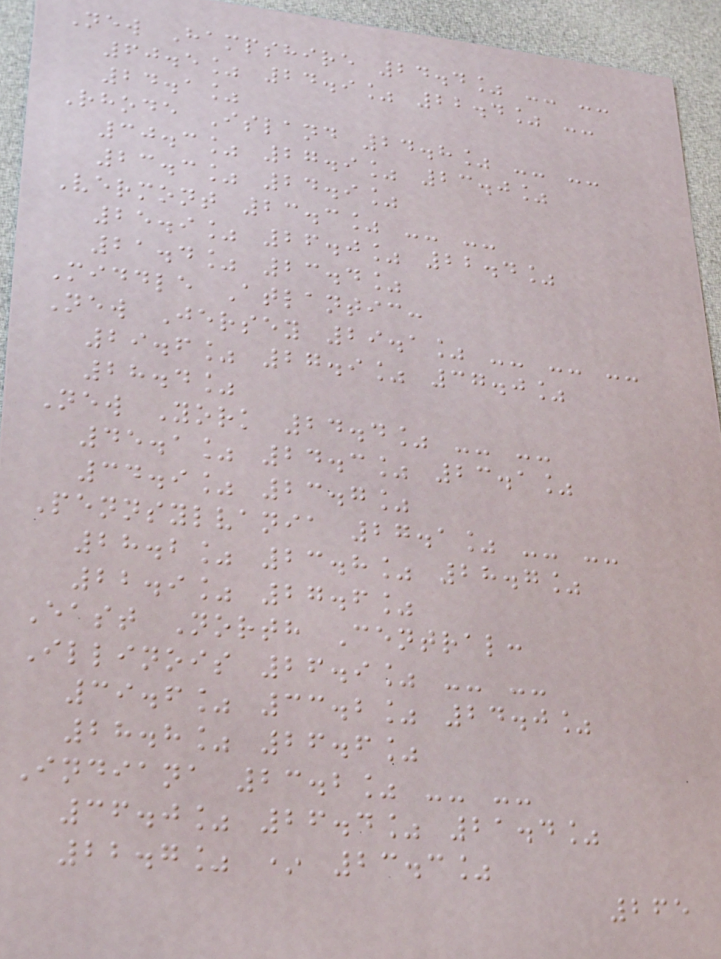New Hampshire 24.4% -- --
60.5% 24.9% 22.4% --
24.1%
Rhode Island 24.8% -- --
30.3% 27.9% 23.0%
23.3% 24.9%
Vermont 23.3% -- --
25.9% 26.0% 22.4%
21.4% 23.4%
Middle Atlantic:
New Jersey 29.1% -- -- --
29.6% 27.9% 37.0%
28.4%
New York 24.4% -- --
45.1% 24.3% 23.1%
34.9% 23.7%
Pennsylvania 27.1% -- --
28.2% 23.8% 28.7%
22.9% 27.6%
East North Central:
Illinois 26.9% -- --
39.6% 33.2% 24.0%
28.8% 26.6%
Indiana 23.2% -- --
36.0% 26.4% 21.4%
22.7% * 23.3%
265
